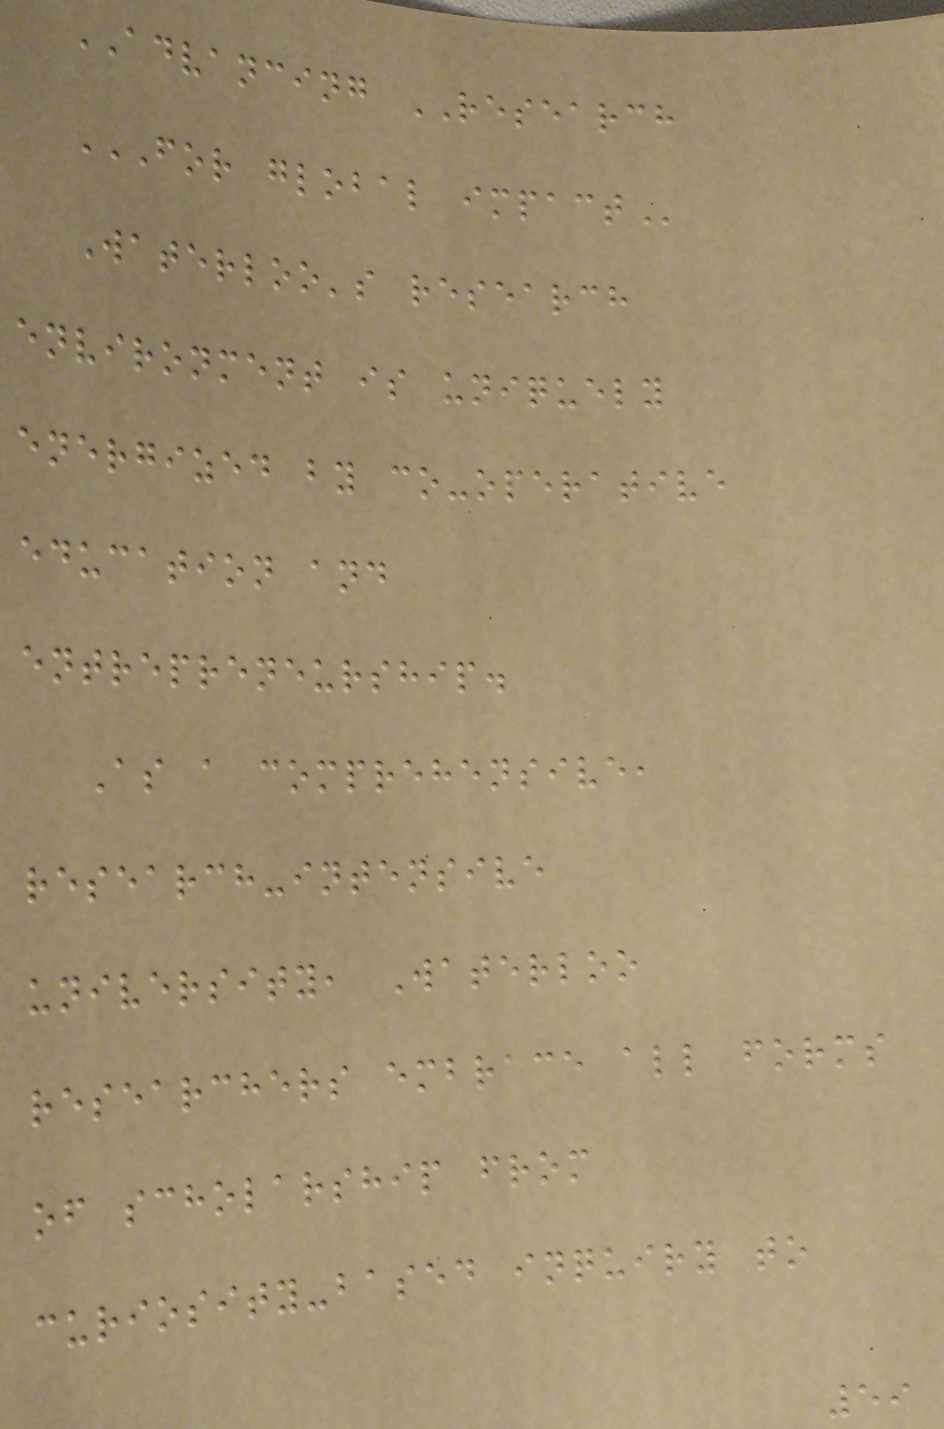ADVANCING RESEARCH
FOR GLOBAL IMPACT
Waterloo's research
environment is uniquely
energized by co-operative
education and
entrepreneurship.
As a comprehensive,
research-intensive
university, Waterloo
researchers embrace all forms
of scholarship from
curiosity-based inquiry to
59
